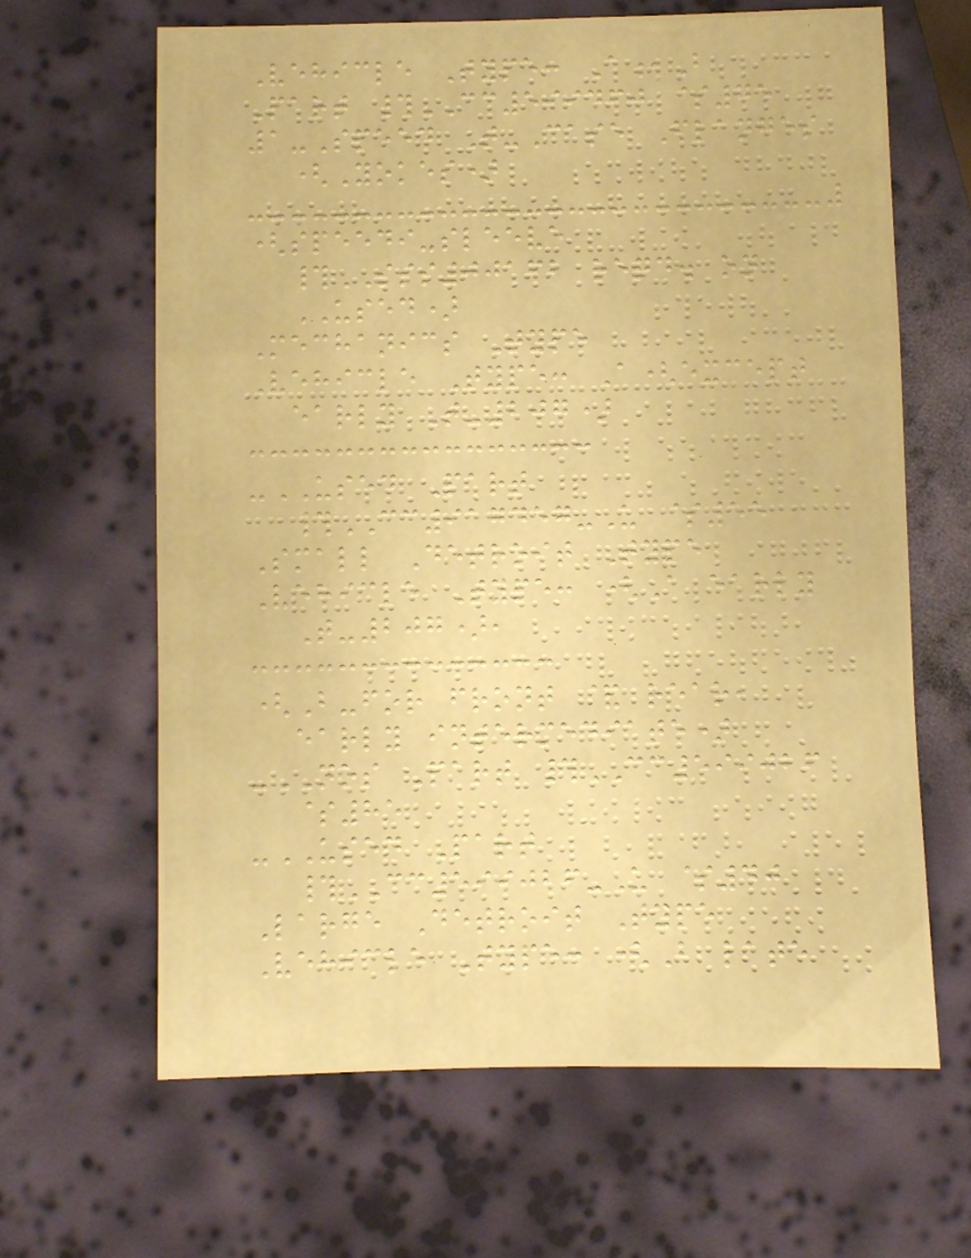Vehicle Type: A,B
Part #CC599460 $75
1-Speed T-Case Flanges
(Yokes)
(speedi-sleeve
#SSS00162 reqd. on
USED)
Mechanics Type
Vehicle Type: A(except
early T-207)
-USED Part
#CC917457-U $55
Small Detroit Type
Vehicle Type: (A early
T-207),
(B-for front & rear,
early intermediate)
-NOS Part #CC599026
$85
-USED Part
#CC599026-U $40
Large Detroit Type
Vehicle Type: (B late
